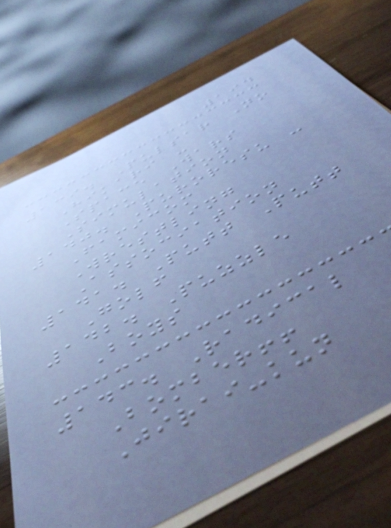194
139. Pulsar No
Hikari -
Space Wars
Simulation
140. Puroresu -
Famicom
Wrestling
Association
141. Putt Putt
Golf
142. Puzzle
Boys
143. Radical
Bomber!!
Jirai-kun
